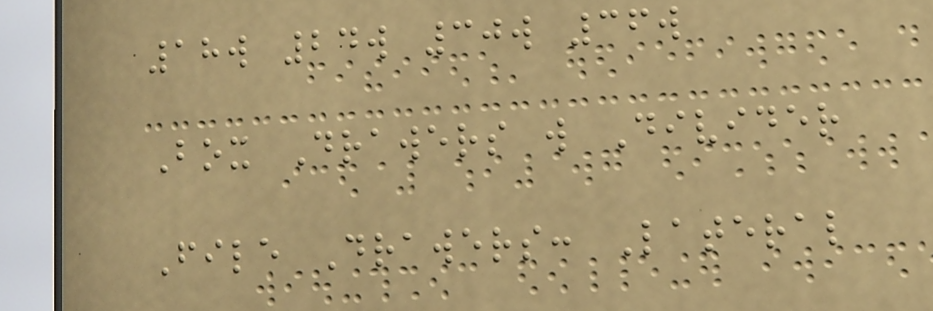18w 24w 30w 36w
Box Drawers w Divider
File Drawers: Lateral
